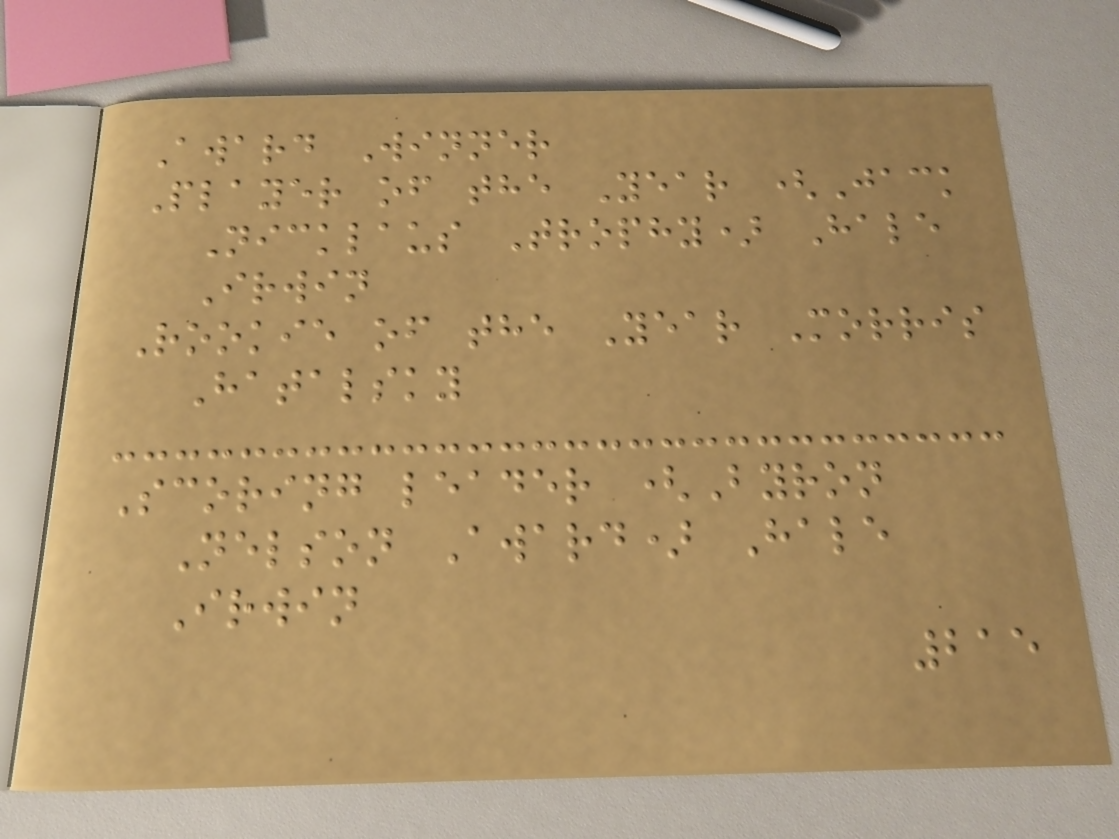Award Winner
Player of the Year (Jack
Nicklaus Trophy) Hale
Irwin
Rookie of the Year Morris
Hatalsky
Scoring leader (Byron
Nelson Award) Hale
Irwin
215
